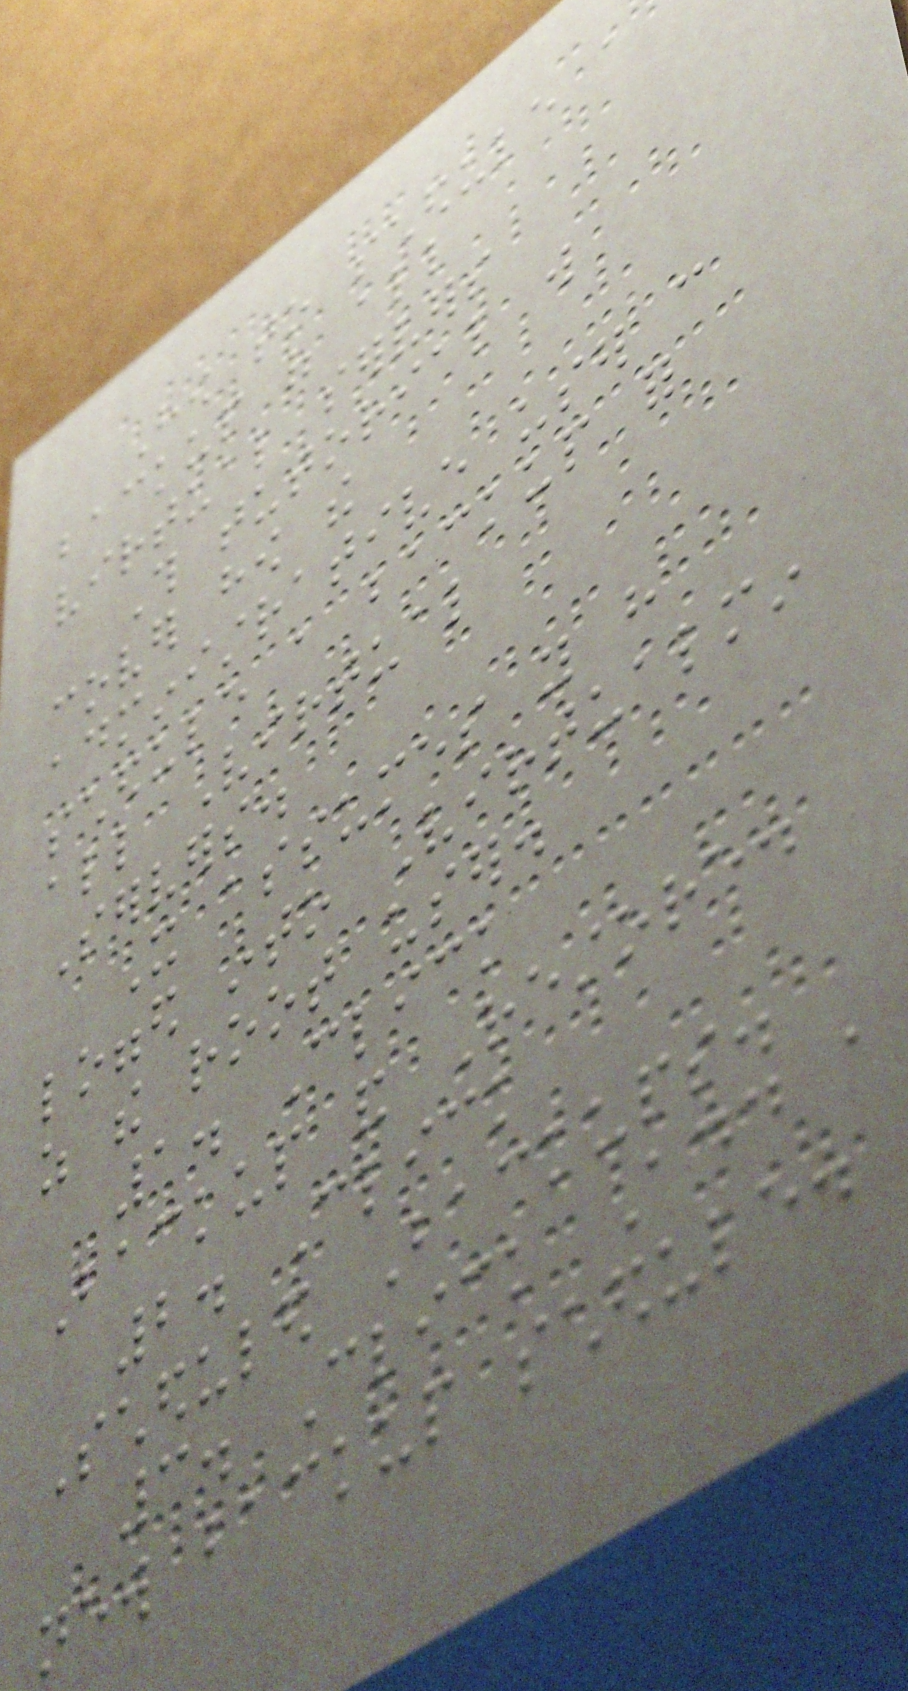How to schedule a
backup of all
virtual servers
This tutorial will
cover how the
administrative user can
schedule a backup for
all Virtual
Servers.
It assumes you have
logged into Virtualmin
as the root user.
1. Click
Backup and Restore.
2. Click
Scheduled Backups.
3. Click Add a
new backup schedule.
